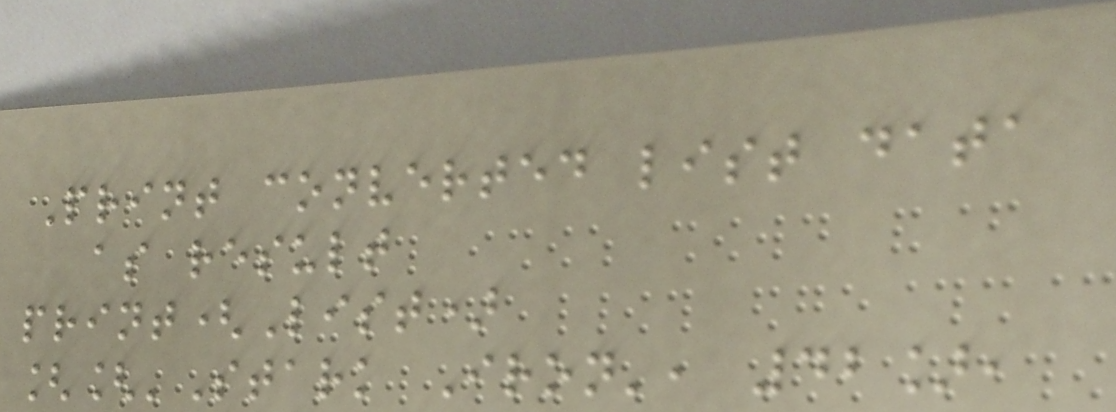Print converted list data
as result
print(List)
[['Stark Iron', 42],
